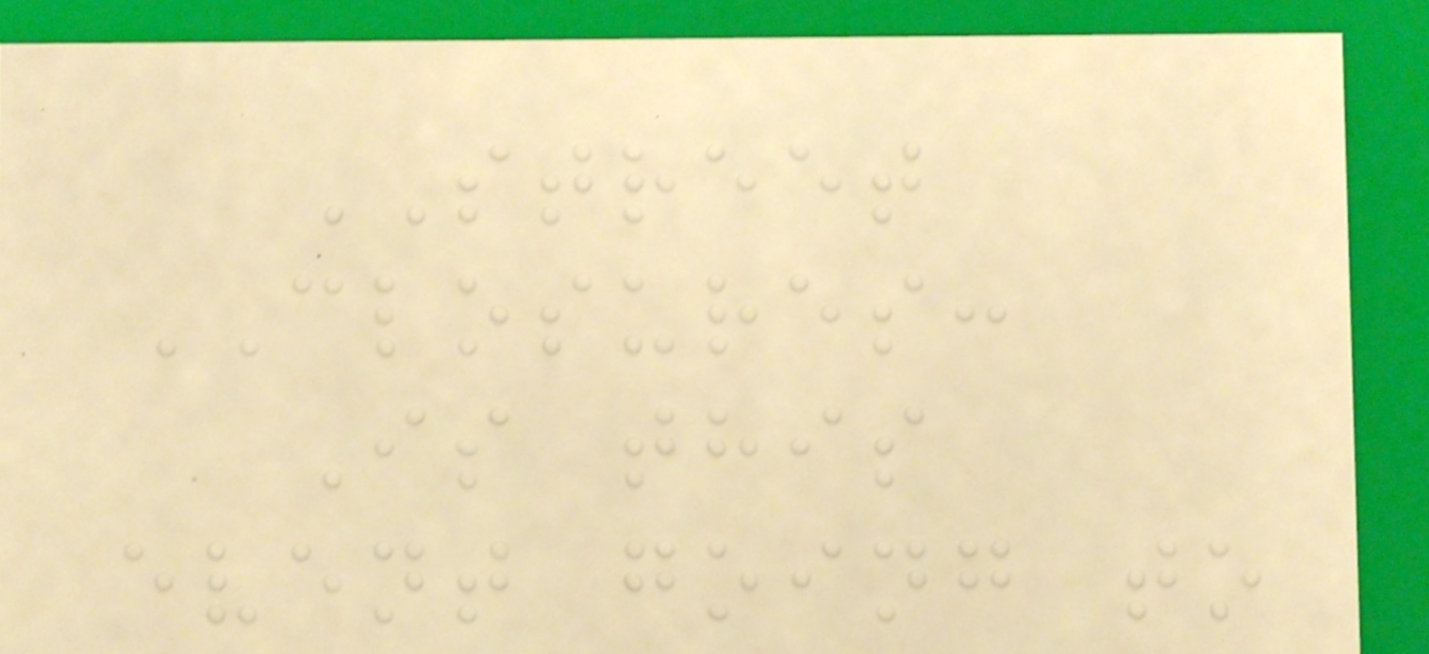STREET
CLOSURES:
Is this
event going to
